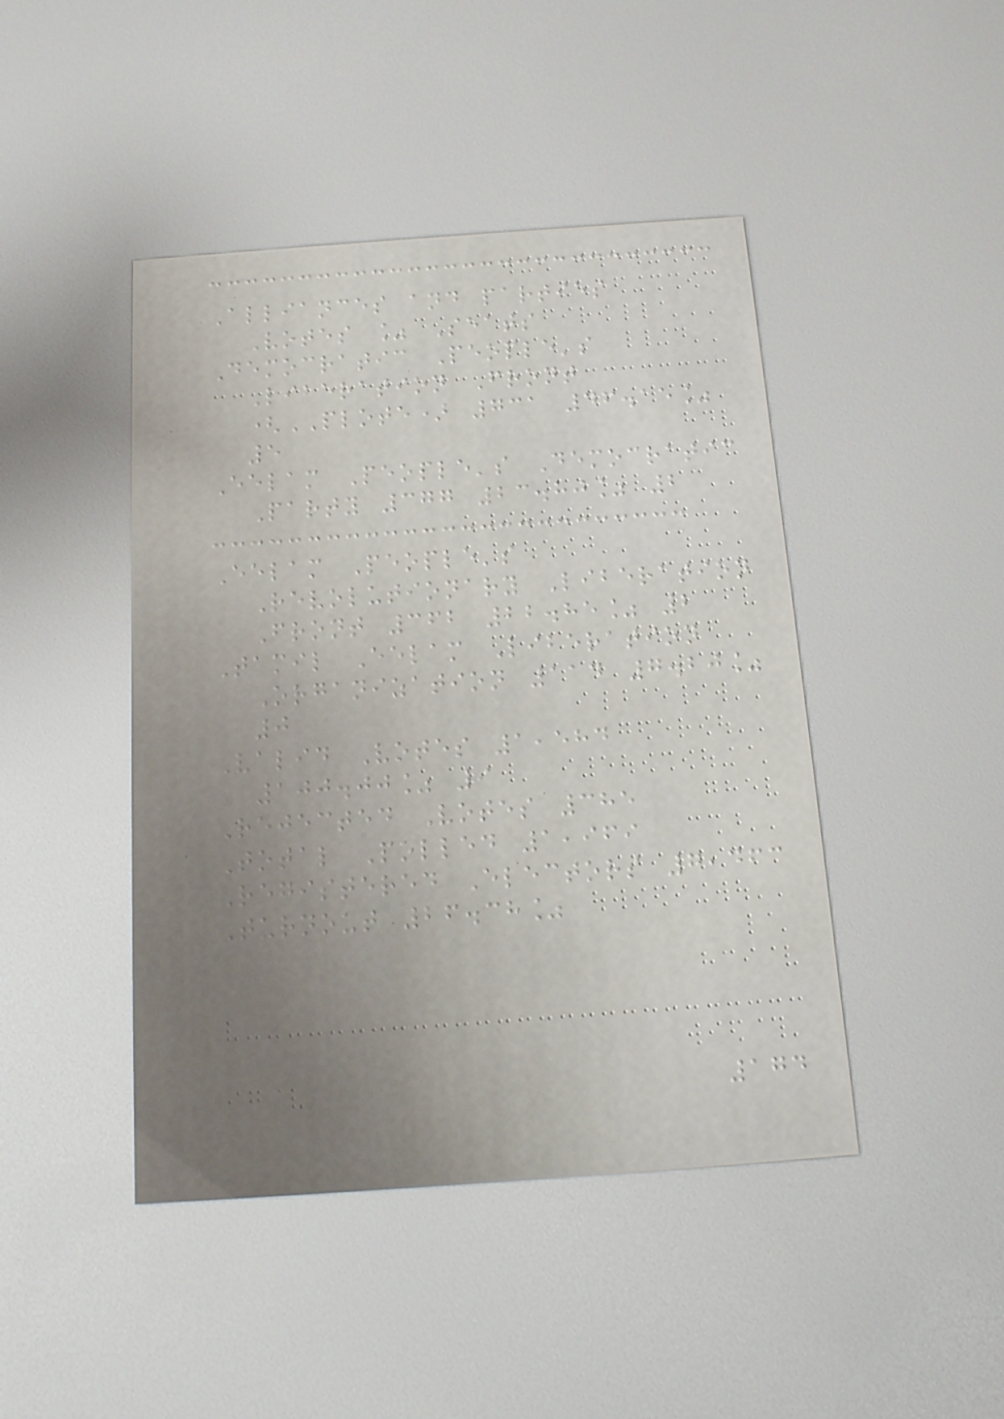Alliances and parties
Votes % Seats
Democratic People's
Liberation Front
(PLOTE) 731 46.15%
5
Eelam People's Democratic
Party 377 23.80% 2
Eelam People's
Revolutionary Liberation
Front 362 22.85% 2
Tamil Eelam Liberation
Organization 114 7.20%
0
Valid Votes 1,584
100.00% 9
Rejected Votes 385
Total Polled 1,969
Registered Electors 7,463
Turnout 26.38%
174
